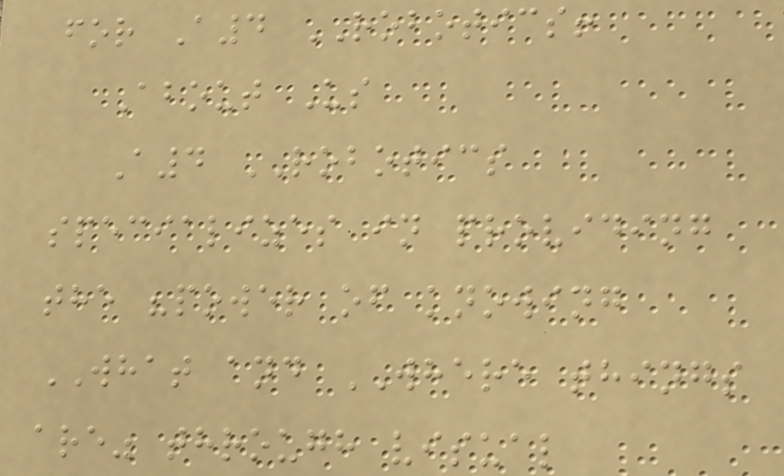for A4 ROBOTICS!
About Us
A4 ROBOTICS
specializes in providing
the "power of knowing
WHAT and WHERE things
are" through visual
